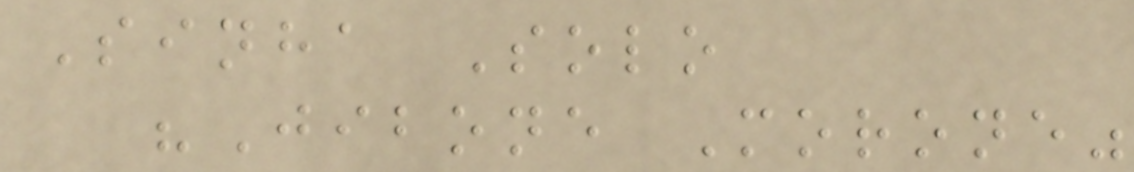Sinha Solo
"Jibone Morone"
